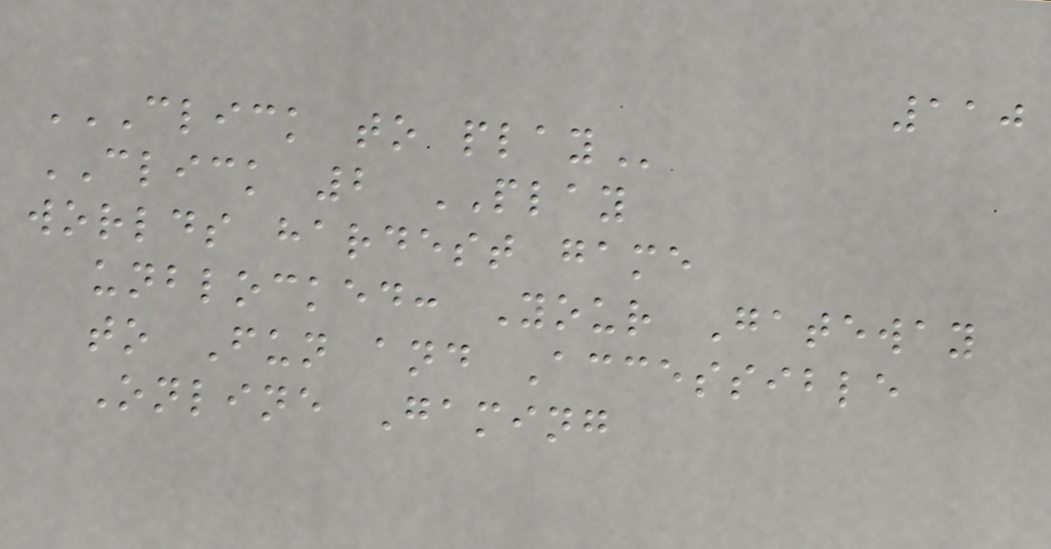110
CLICK TO PLAY
CLICK 2 PLAY
worlds hardest game
unblocked: Your Gateway
to Fun and Accessible
Online Gaming
